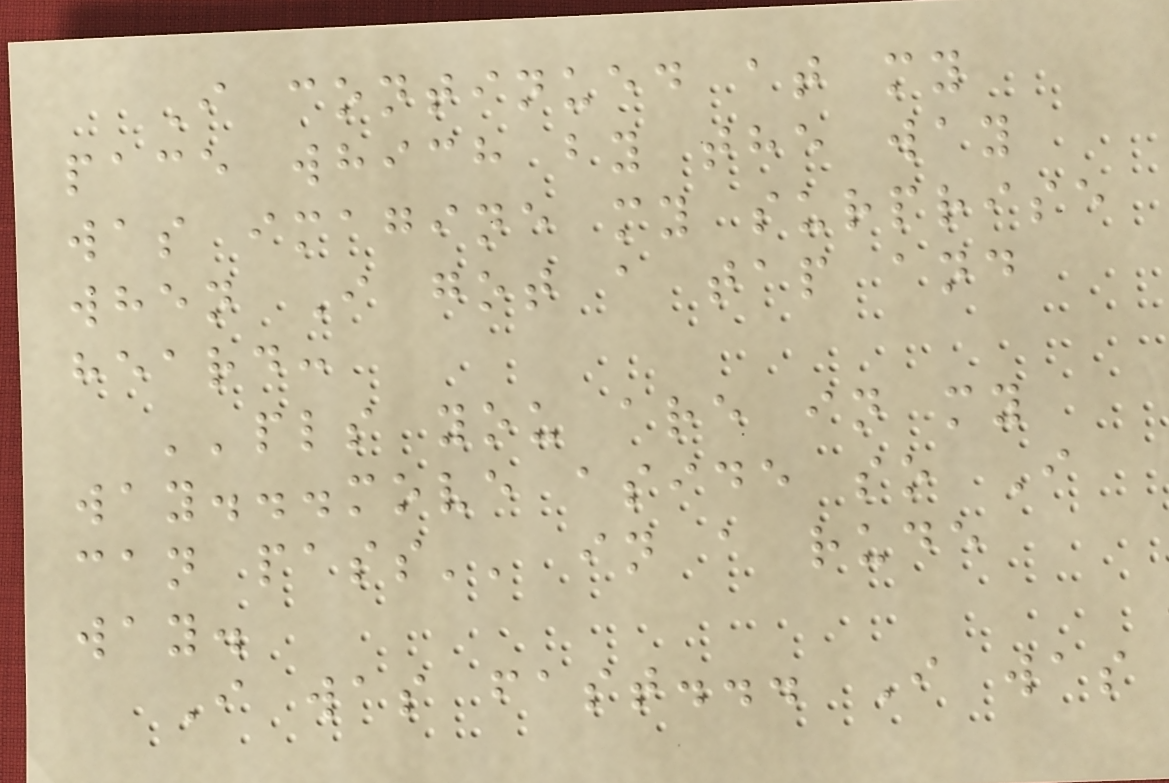I continued at my
pace which by the way
was imagine my surprise
when I got a tap and
heard:
''pls you are in my
way...move aside so I
can pass'' in a rude
way.
I was fast... I was
